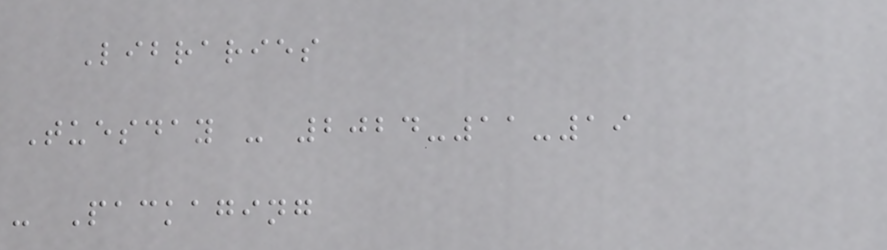Libraries
Tuesday - 2024-11-19
- Packaging
